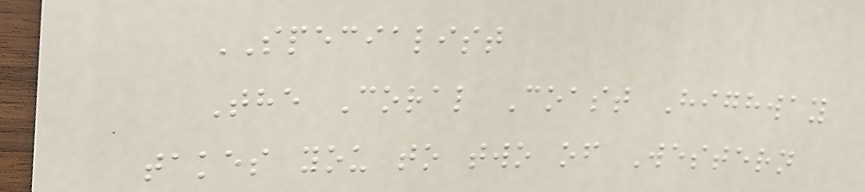SPECIALIST
The Coral Coast Highway
takes you to two of Western
